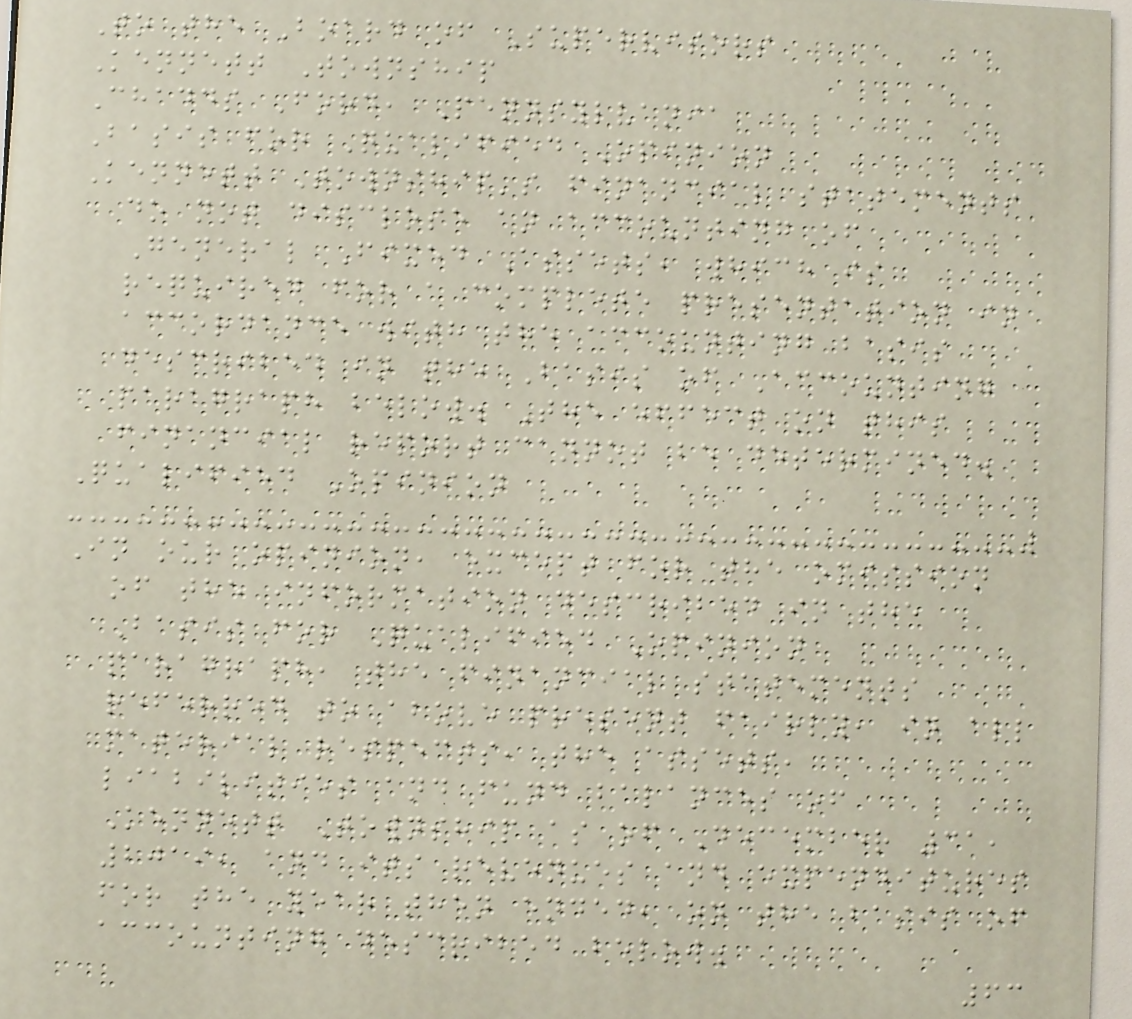To the Board of Supervisors
Kennett Township
Chadds Ford, Pennsylvania
Basis for Qualified Opinion
Kennett Township's financial statements
do not disclose an accounting of
General Fixed Assets, which is
required for a complete presentation in
accordance with the accounting basis
described in the Basis of Accounting
paragraph below. The effect on this
financial report cannot be determined.
Qualified Opinion
In our opinion, except for the omission
of the information described in the
Basis for Qualified Opinion
paragraph, the financial statements
referred to above present fairly, in all
material respects, the assets,
liabilities and fund balances of
Kennett Township as of December 31,
2019, and its revenues and expenditures
for the year then ended, on the basis of
accounting described below.
63
